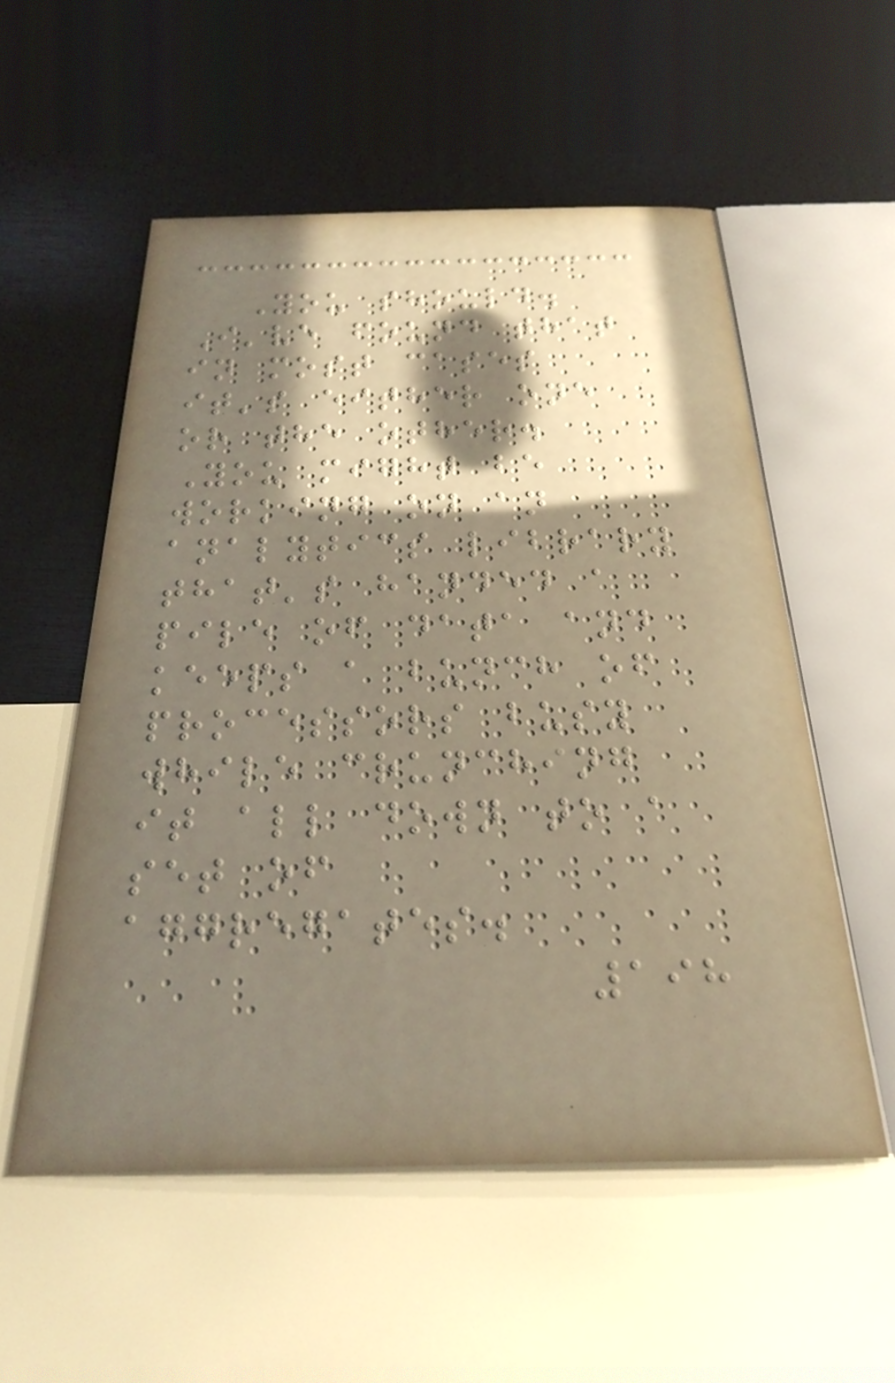You should.
I've found that
in most cases
it's either one
or the other.
You might be
working on an
analytics library
that's handed a
pile of data and
keeps a bunch of
processors busy
while crunching
it all down to a
set of
aggregates.
198
